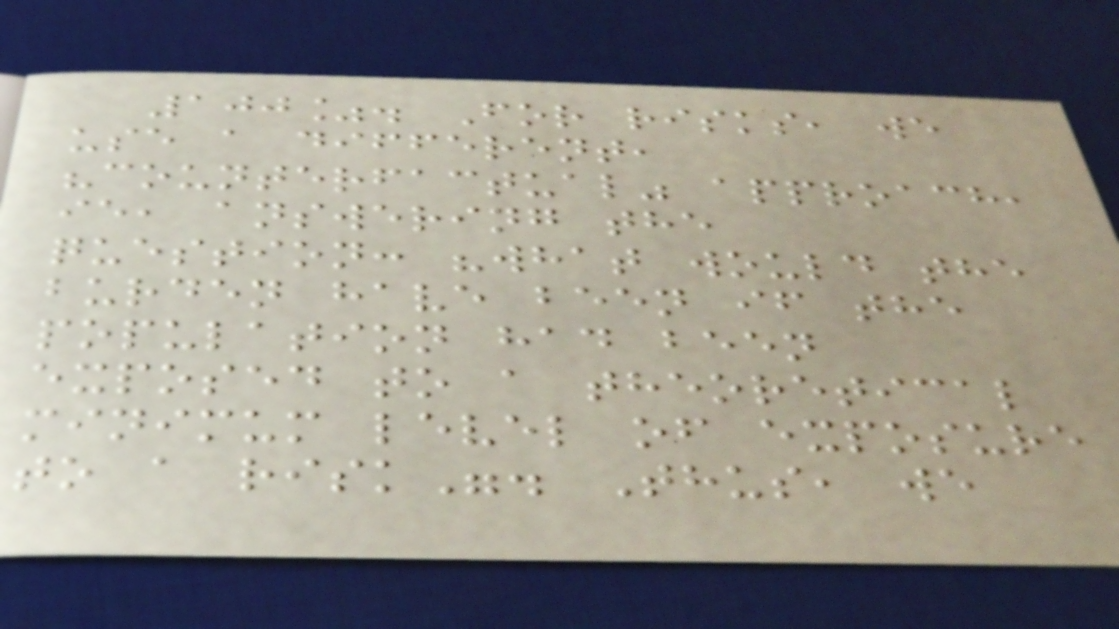100%. For risks, we
use a different,
"counterfactual" approach,
ie, answering the
question: "what would the
burden have been if the
population had been
exposed to a theoretical
minimum level of exposure
to a risk". Thus, we
